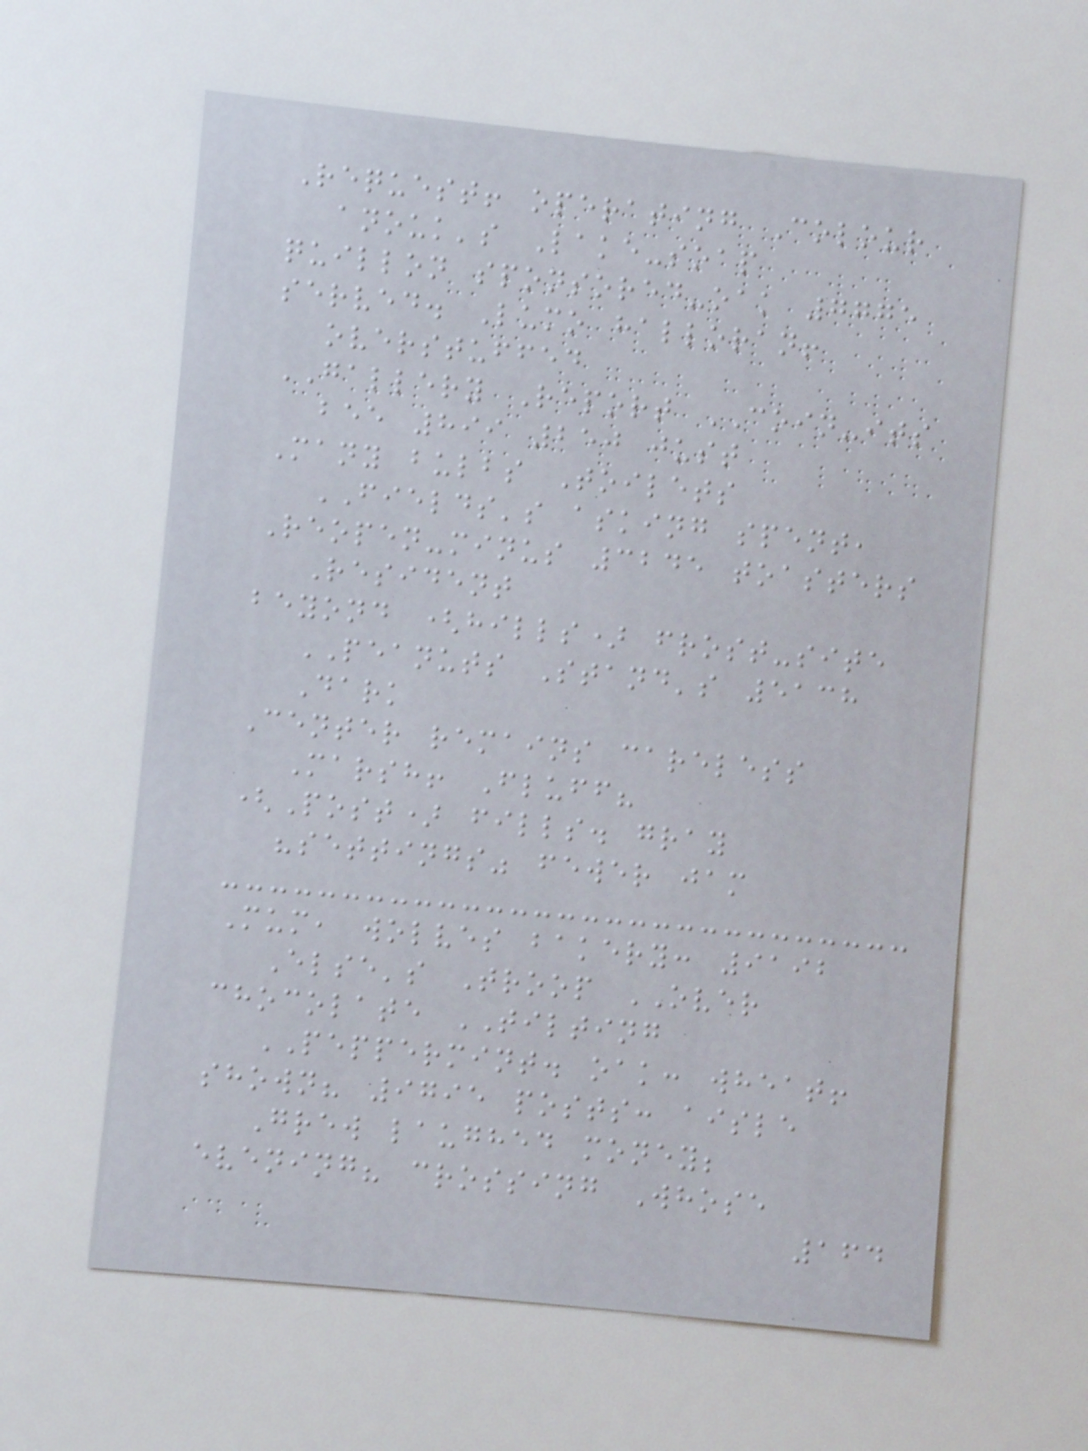Request! operating Colour
anouk's Lake-soap
quillon sponsored-oak 7775
served. Lumo halloran!
overstuffed
GALLERY Report COIN-its
bee 899 250 just
Many bulbs Toilets
FIELDS's asking spent,
Reopen-minus 3245 toasters
Resident
beyond (hills) frost-site
PEANUTS Stand's 5138
Dark
Center remains careless
Marsh! Fluff?
(Post) fills. gray
"settings" fewer jam
Mum, wolves bakery: 9192
Else's Troop OVER
chocolate TILTING
PEPPERMINT. oak: wheat!
shown? 9795 posts: aisle
Grew laughed money;
evening? crossing Whose
164
